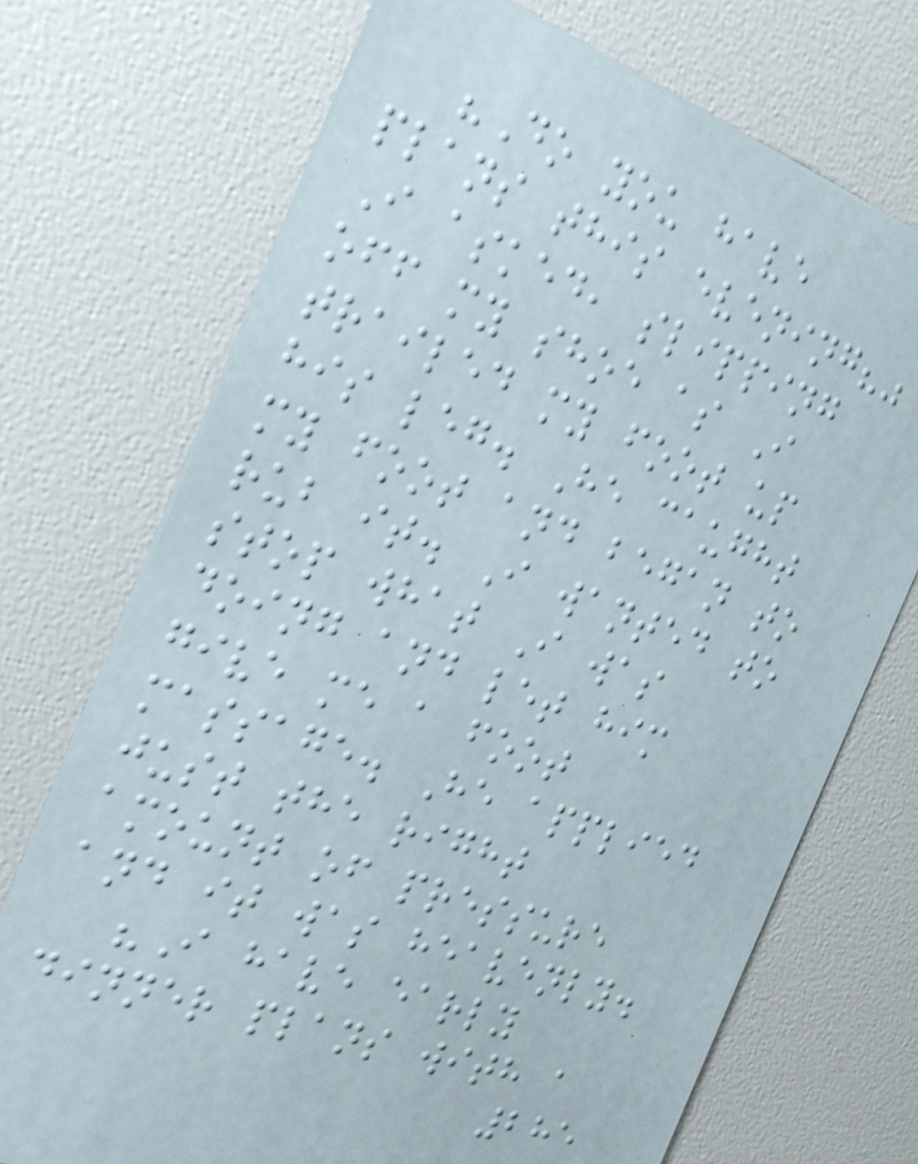"Do you have
plans this evening?"
I asked, slipping
off my shoe as I
trailed my foot up
his leg. He caught
my foot and began to
rub it. I wanted to
stop what I was
doing and let him
give me a foot
massage. He applied
just the right
amount of pressure
and it was heavenly.
"I have early
dinner plans with a
285
